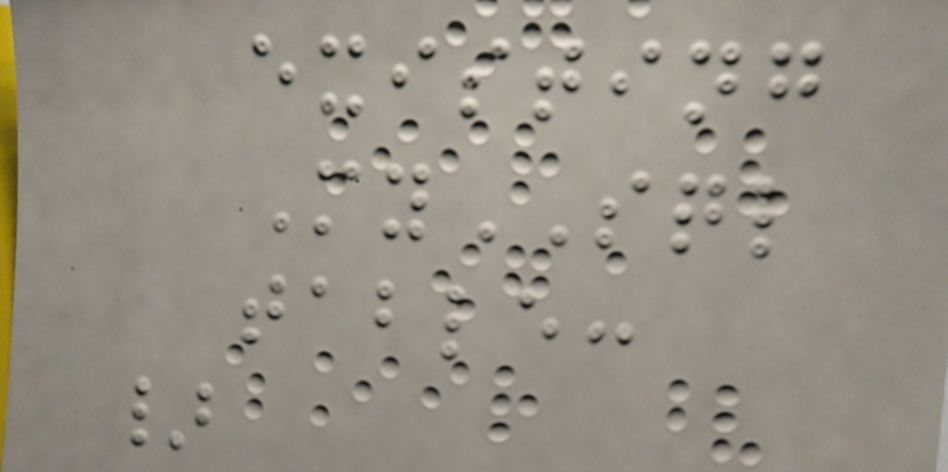existing
MySQL
table:
}
